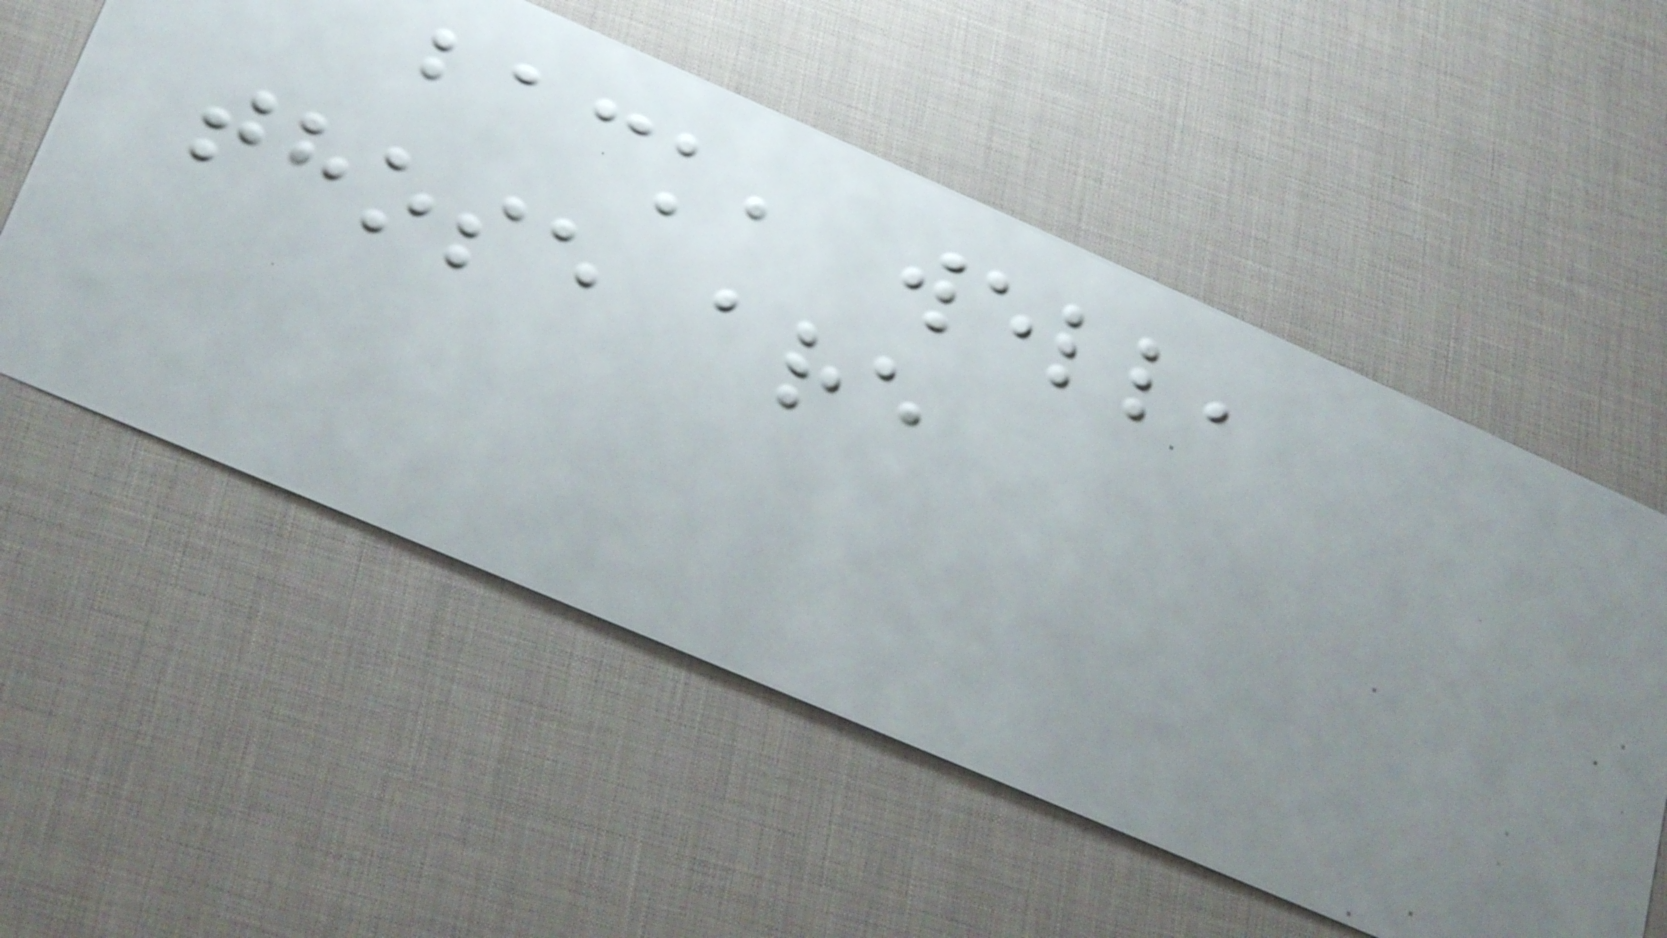back, well,
those are
